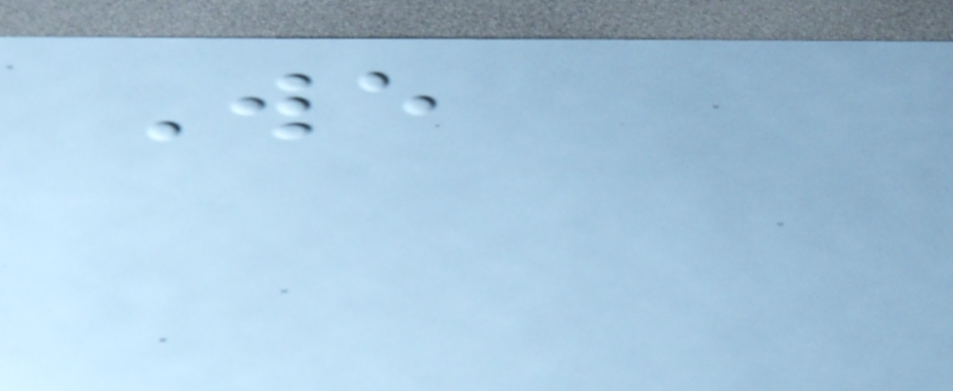We
